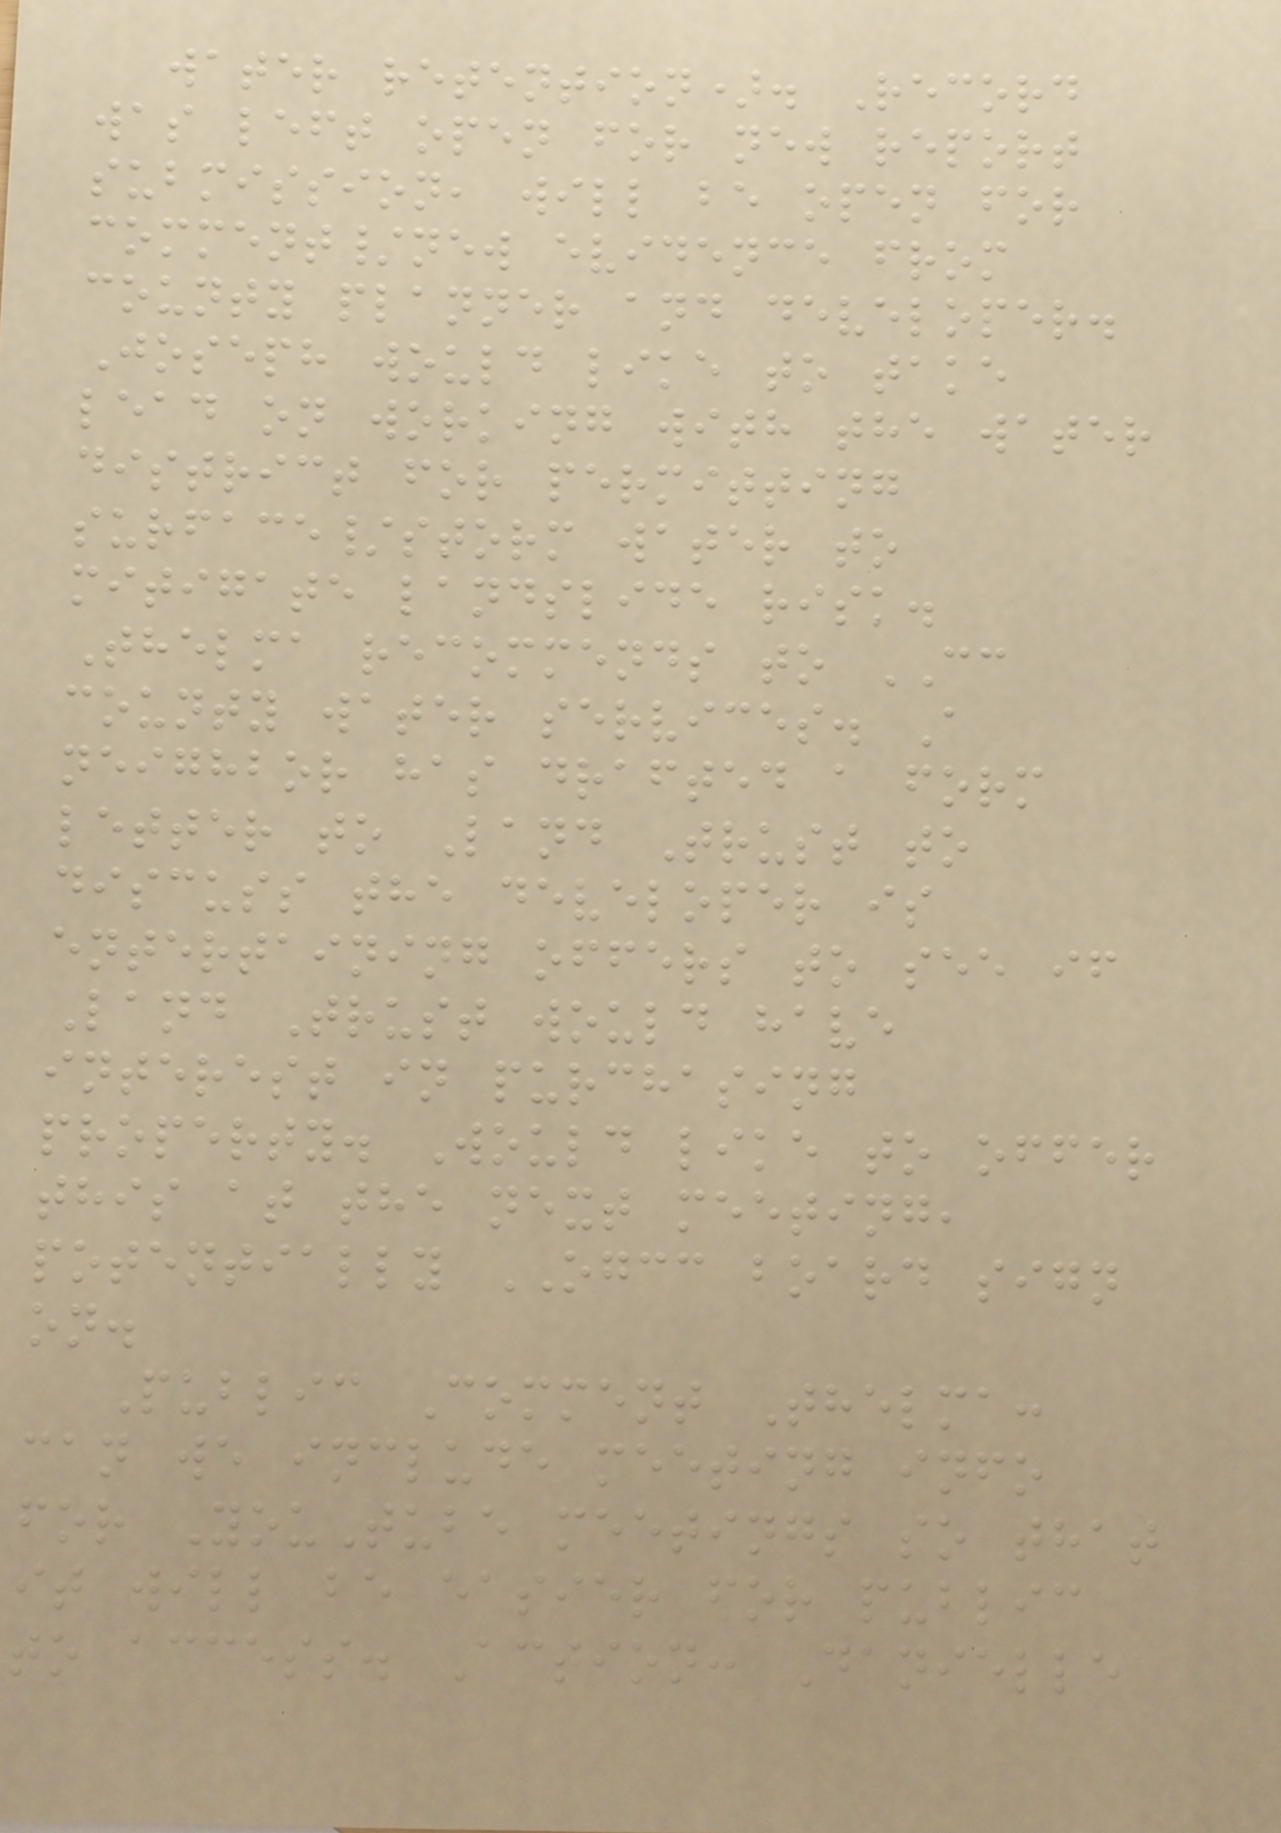water retention). Record
was left open for new report
submission, will be open for
comment/new evidence from
county planner and developer.
Joseph would like to take
lead on working with the water
district for permitting
surface/storm water to
mitigate landslide risk.
Thelma recommends to CC
county water services. A
neighbor has drafted a form
letter to Land Trust to
discuss the developer is
entertaining offers to see if
Land Trust would have
interest in purchasing
property. Would like to offer
this at the next meeting,
potentially OGCC board sign
on.
Public Comment Thelma:
can we include meeting info
for YouTube meetings so that
it will be easier for public
to access. Action: Danielle
